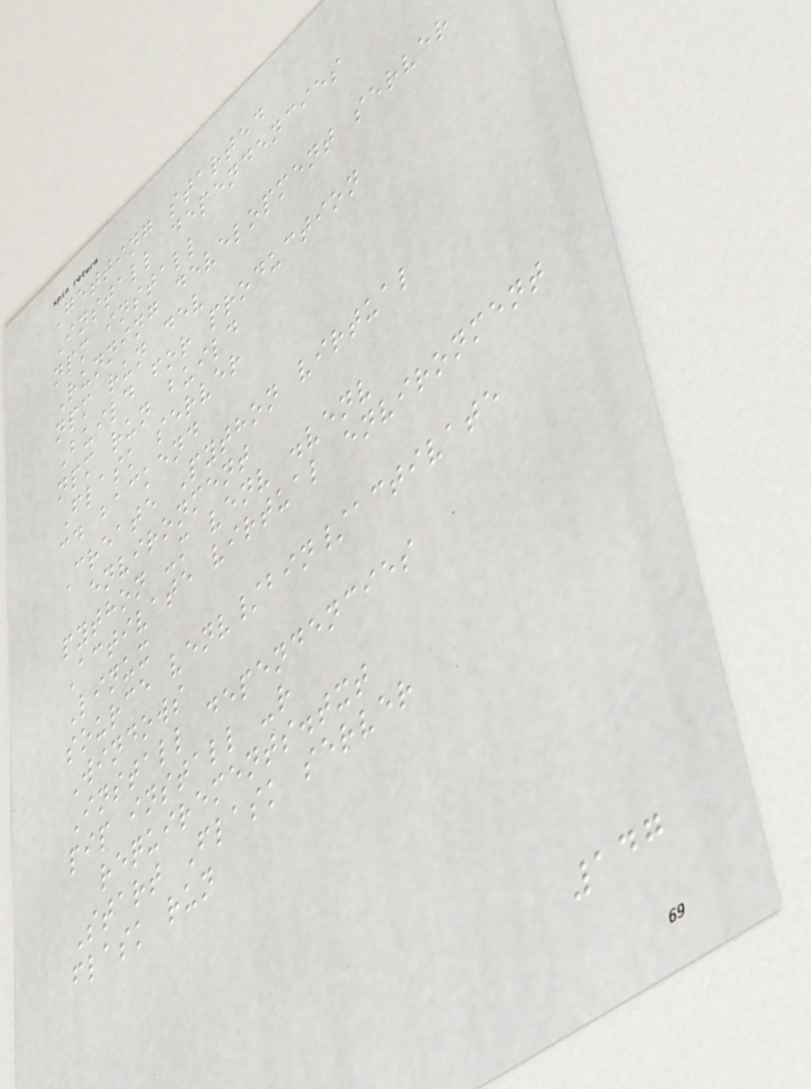Getting started
Install dependencies
npm install
Running development server
npm run dev
Build for production
npm run build
Flask server
cd backend
Create Python virtual
environment
python -m venv .venv
Activate virtual environment
Linux
source venv/bin/activate
Windows
Install dependencies
pip install -r
requirements.txt
Start Flask server
flask run
147
